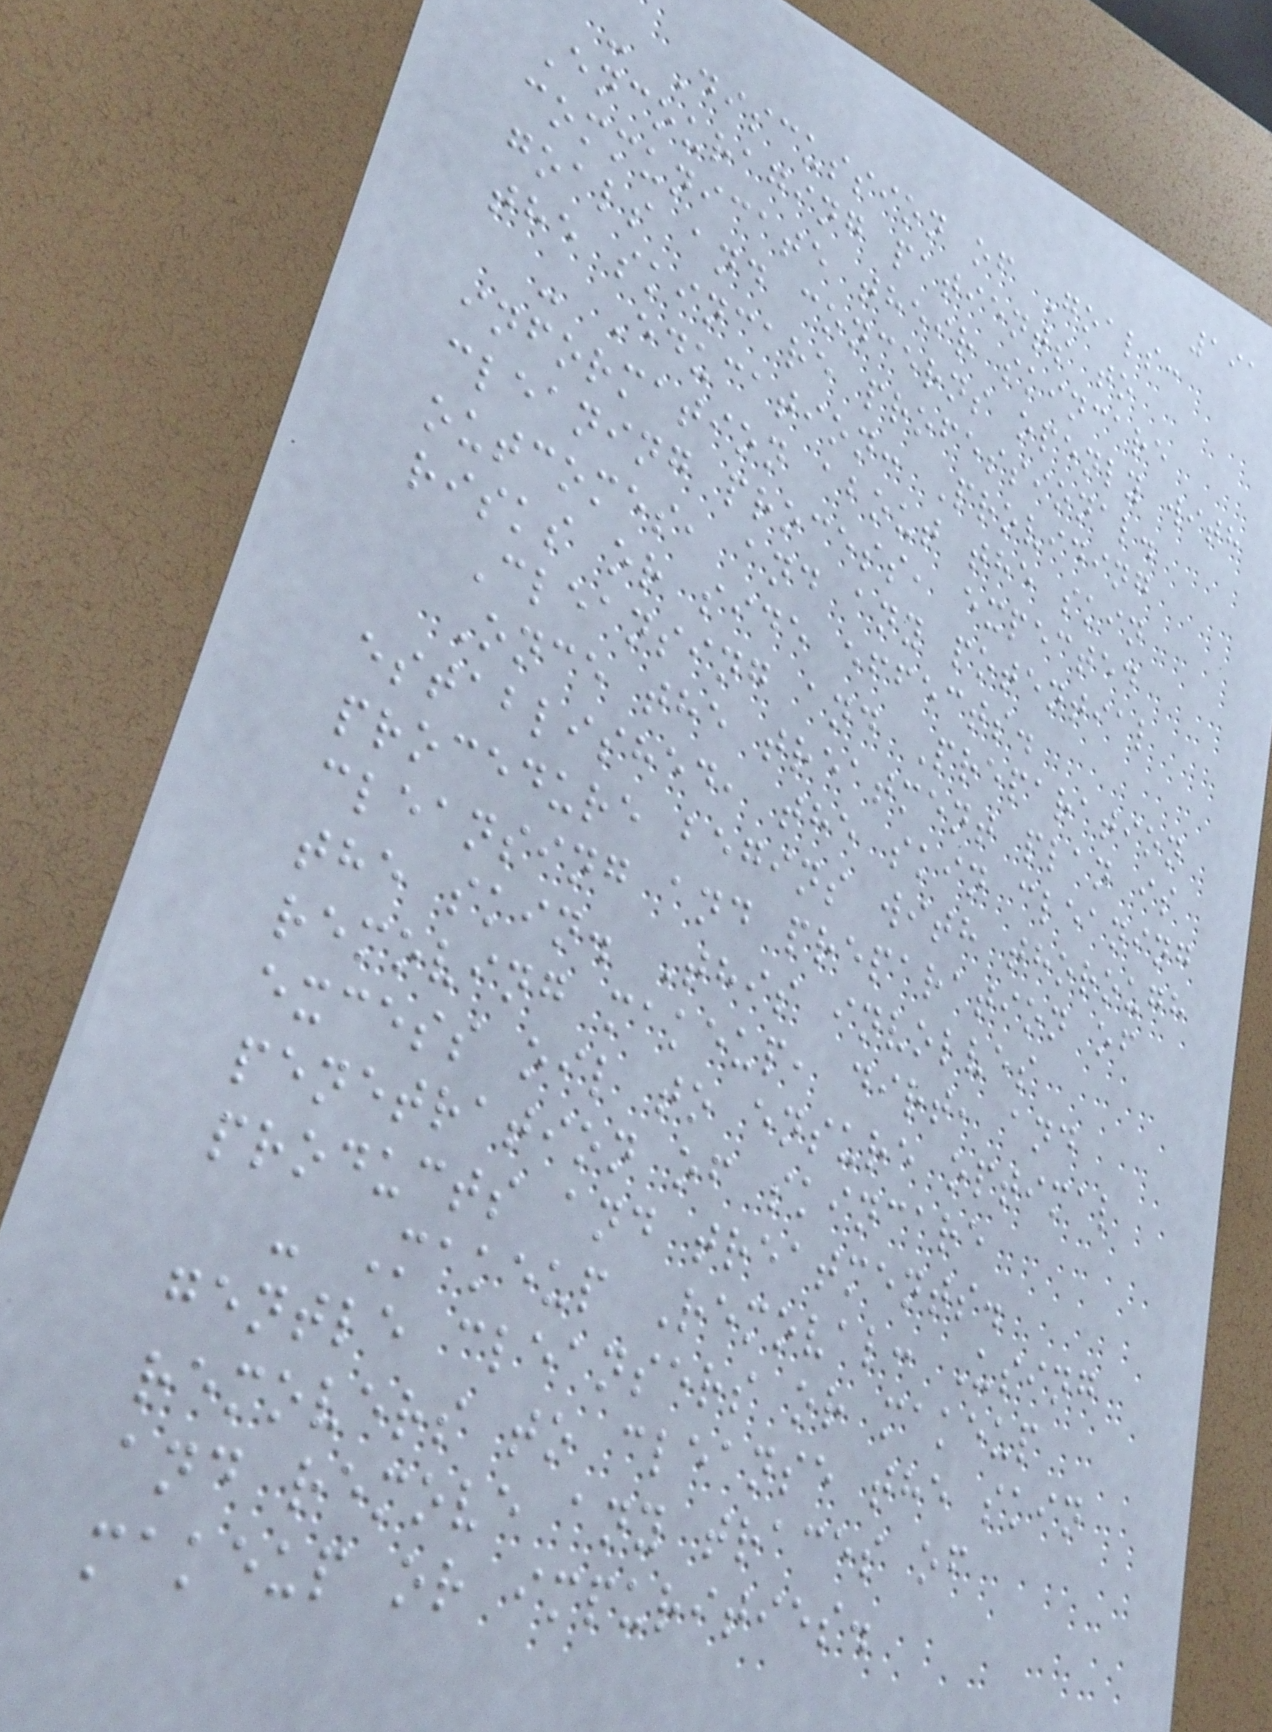191
- Discussion of Goals:
Encouraging patients to
communicate their skincare
goals and concerns openly with
the skincare professional.
- Education: Providing
information about the skin
cleaning process, expected
outcomes, and any potential
risks or side effects.
Cleansing and Preparation
Once the treatment plan is
established, the skin cleaning
procedure begins with thorough
cleansing and preparation of
the skin. This involves
removing makeup, dirt, and
excess oil to ensure optimal
penetration of skincare
products and treatments.
- Makeup Removal: Using
gentle cleansers or makeup
removers to cleanse the skin
and remove any traces of
makeup or impurities.
